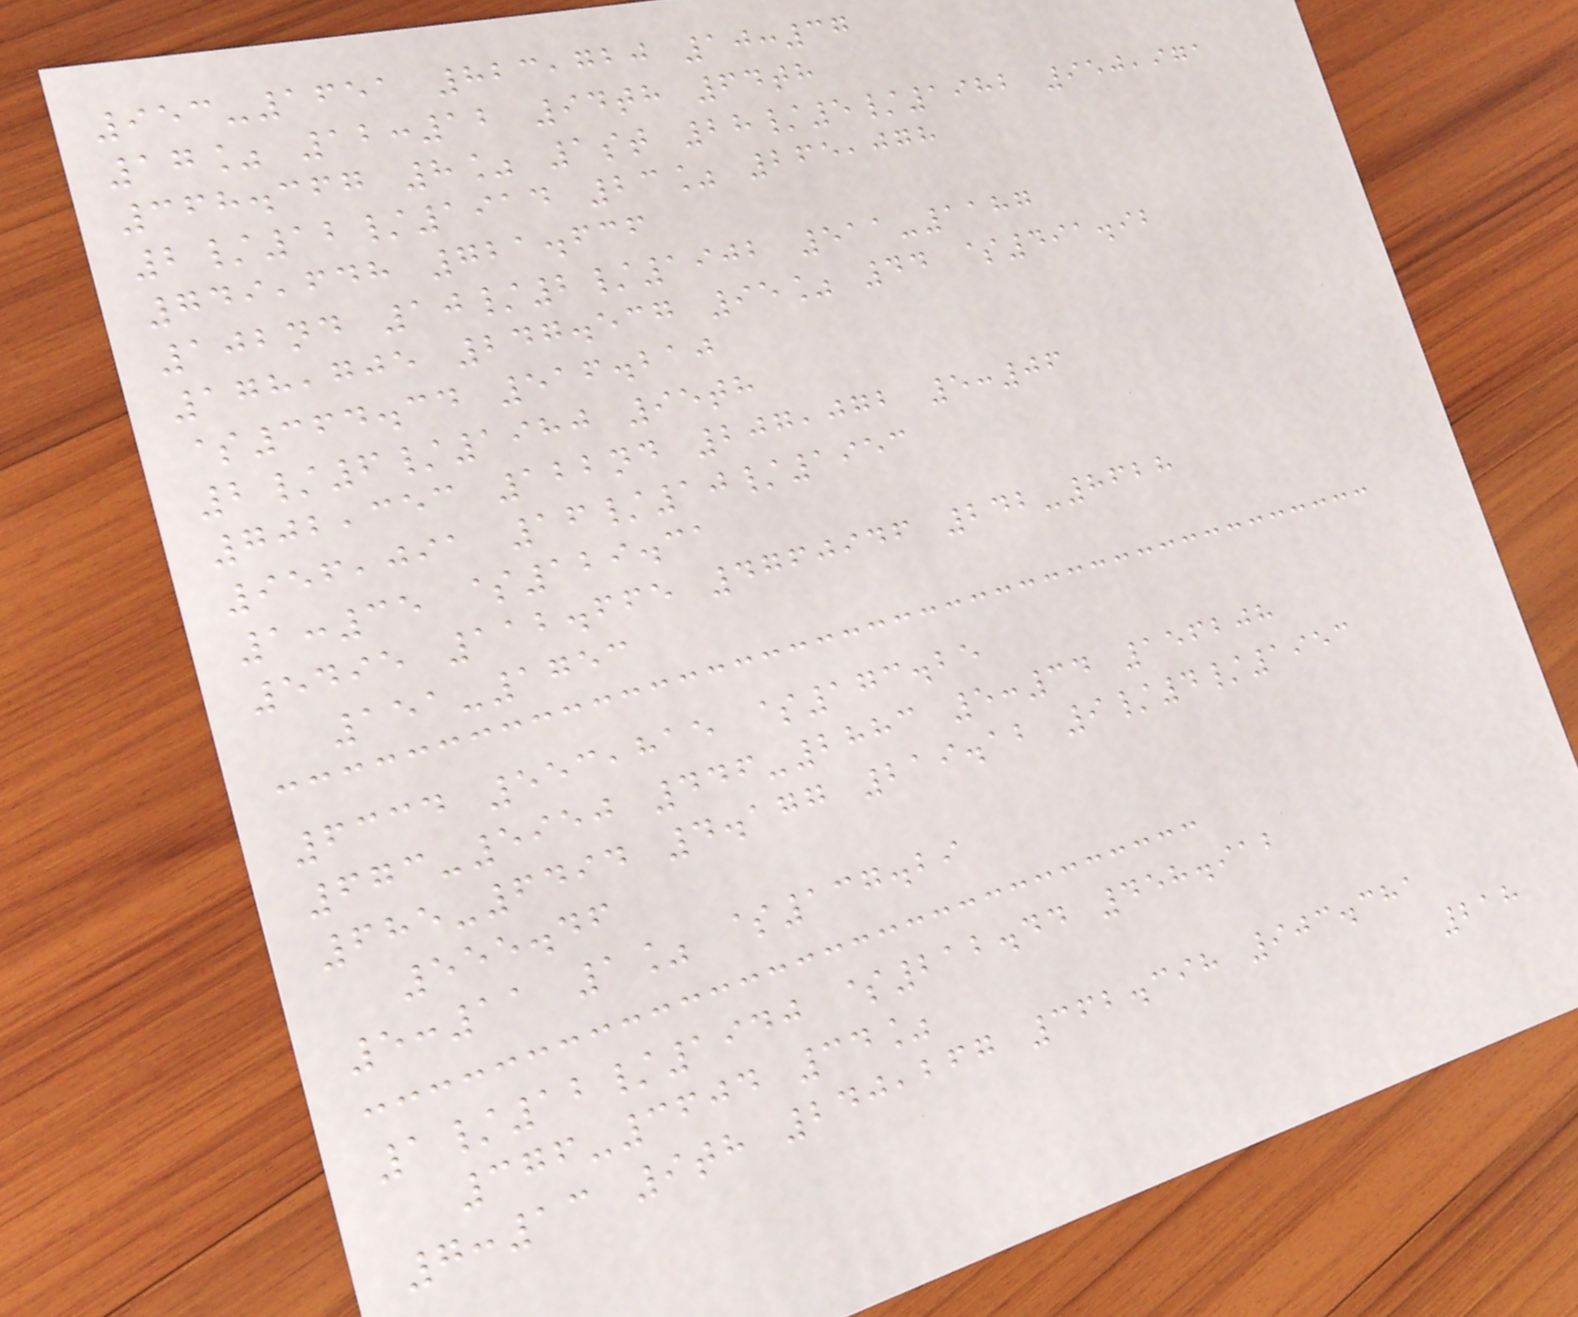953-1651 823,720 10:37
17% 12:12 94th 64th
368.367 8% 1st 28/5/1982 950,971
2/12/1914 23% 265,078
749,648 721.636
102nd 10/2/1902 511-1187
178,705 247.537 95% 44 $491.92
$364.34 516.210
2/6/1980 95th
702,353 122nd 207,072 5:06
956,091 16/10/1953
1:35 $129.31
5495 112.665 4760946 242-8628
151-1753
6334 553,815 $173.25
673-5950 446-2883 5:34 156208
685-6494 4.177 219.12 9/4/1953
555.46
5:11 1% $137.29
1/12/1940 $212.44 458.912
376-3604 34%
7:13 9th 240,267 362.398 903.381
218
